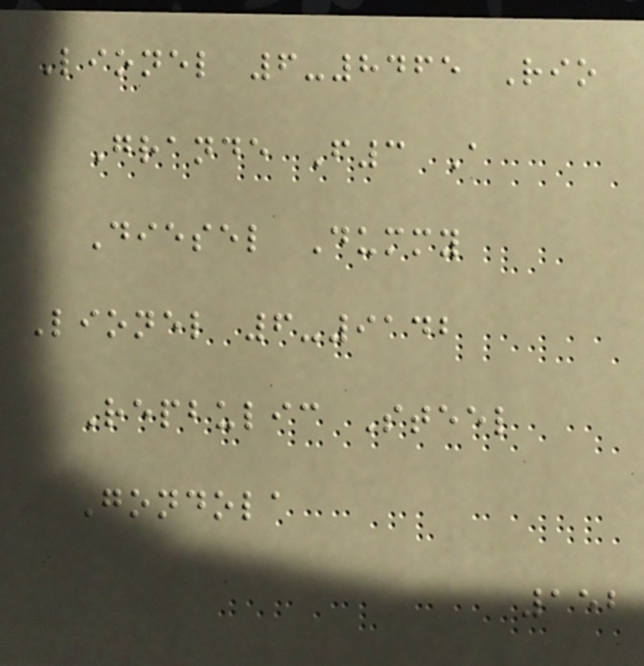Lionel 6-8465 Rio
Grande F3 A
Diesel Dummy
Lionel 6-9142
Repbulic Steel
Gondola
152
